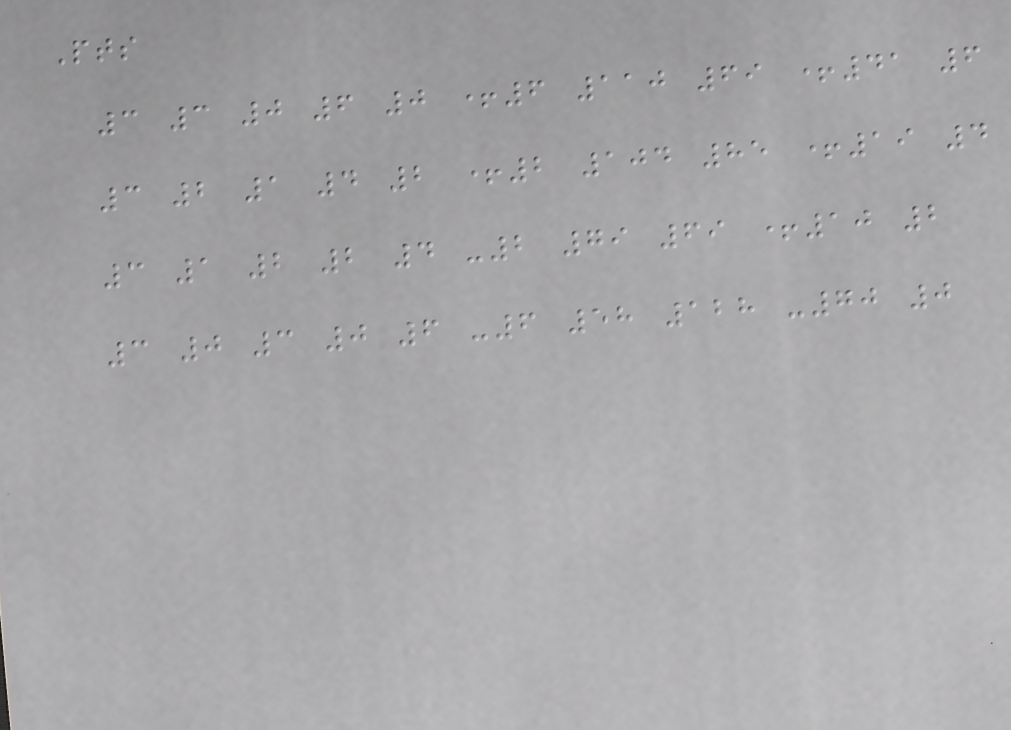Pts
3 3 0 6 0 +6 110 69 +41 6
3 2 1 4 2 +2 104 85 +19 4
3 1 2 2 4 -2 79 69 +10 2
3 0 3 0 6 -6 58 128 -70 0
